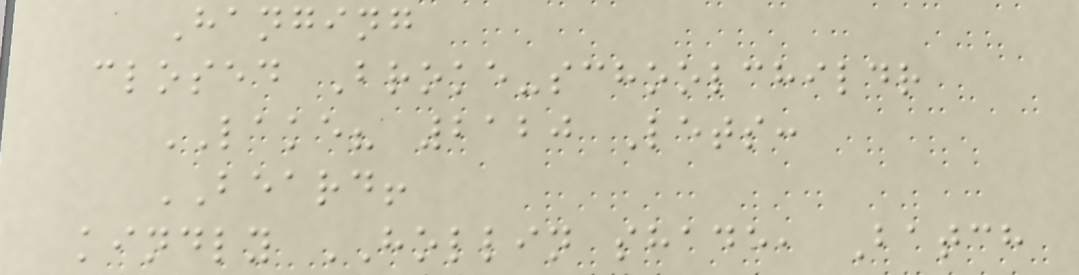Hanging
closed Broke-schoolchildr
LAKE? 2120 Lets:
BEARD!
kindly HOLLIN shade, Batch
